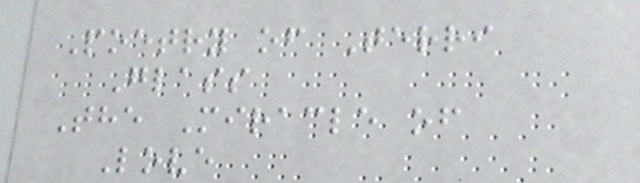Poetry of Terri
Glass
The Miracle of
Love
